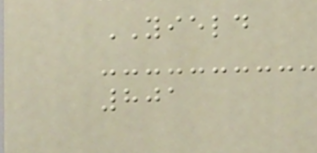YIELD
801
